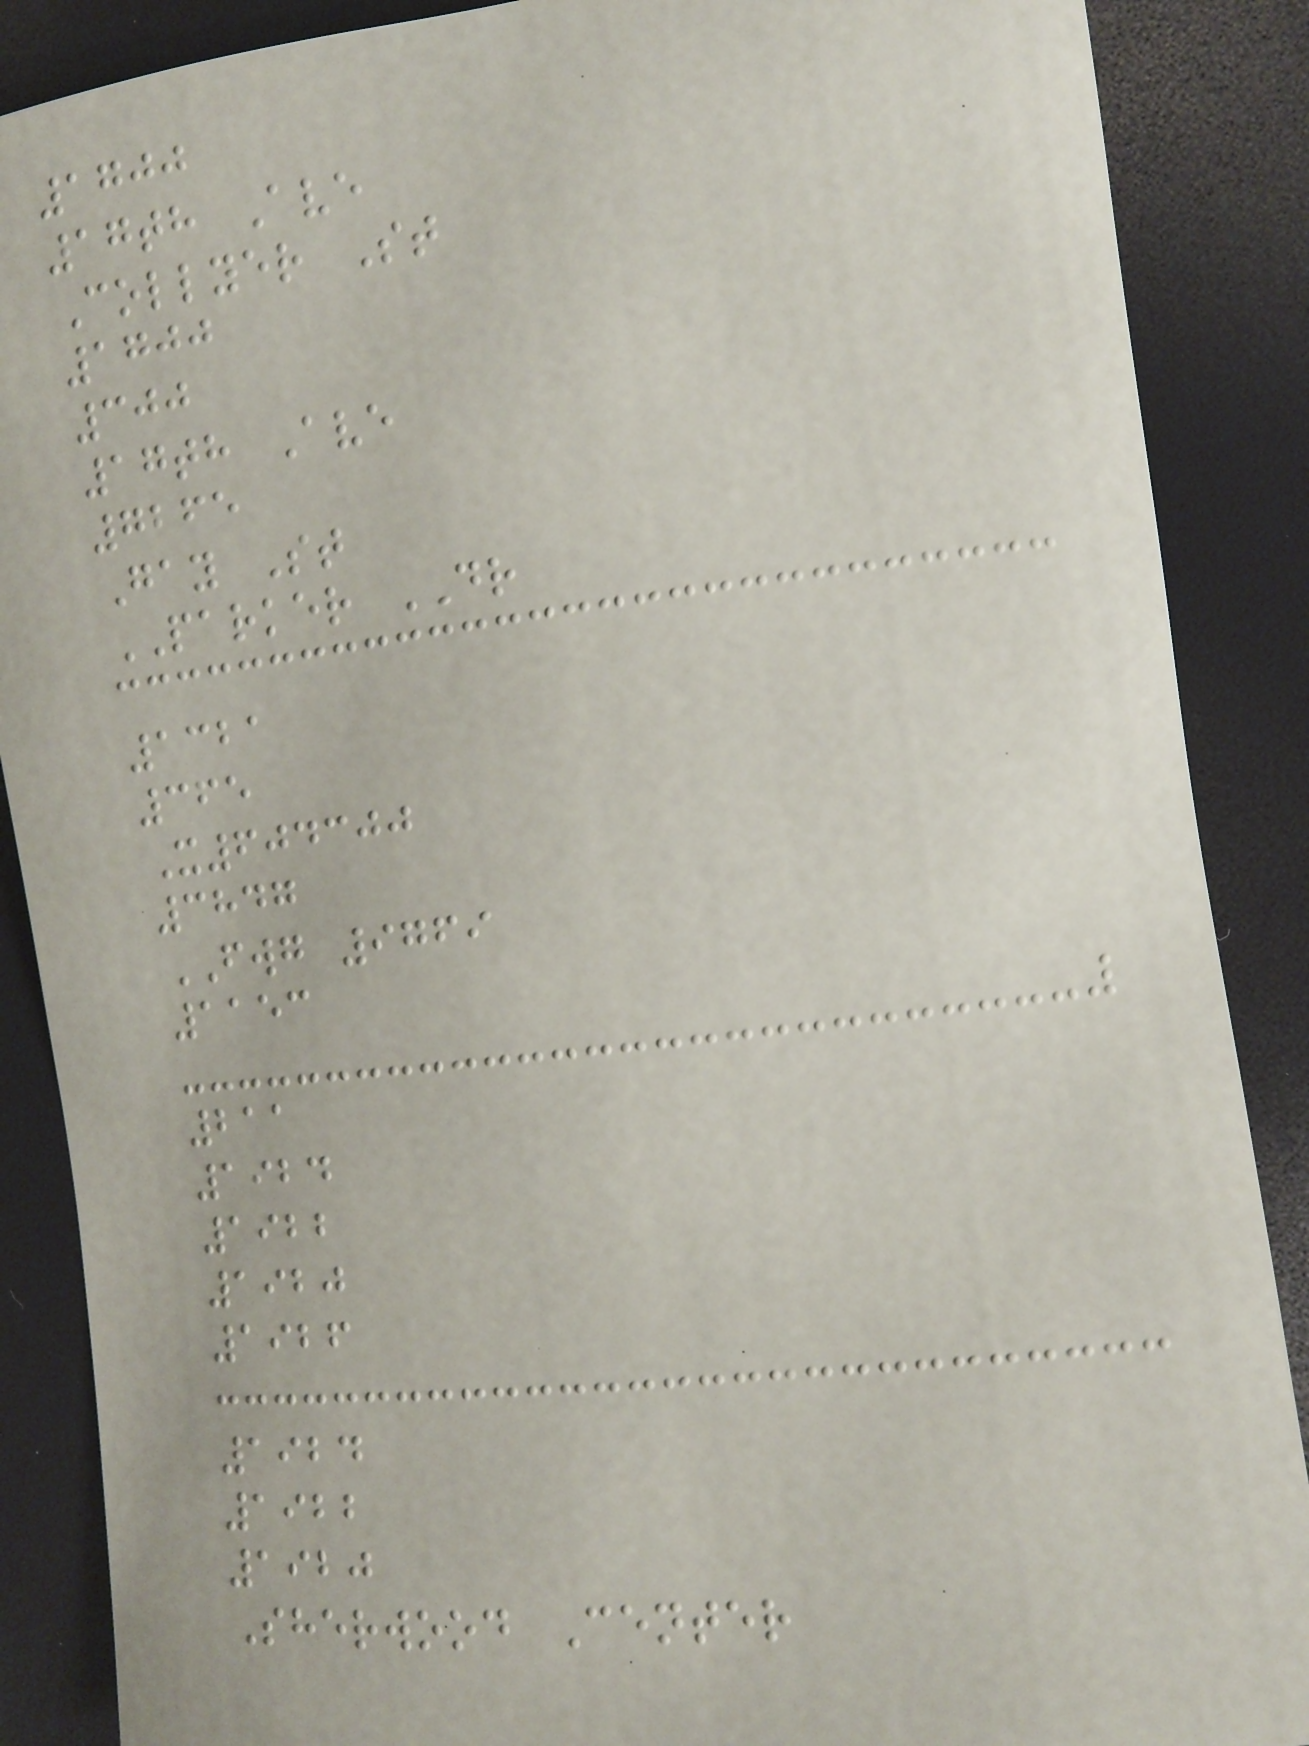1700
17th Ave
Collyer St
1700
300
17th Ave
7265
Gay St
PARKER DR
1321
365
X604300
3847
FWG 9769
1153
211
1924
1922
1920
1926
1924
1922
1920
Sherwood Center
